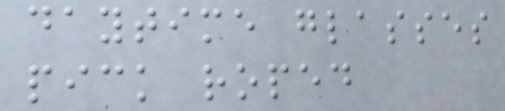daytime glasses
pick roped
